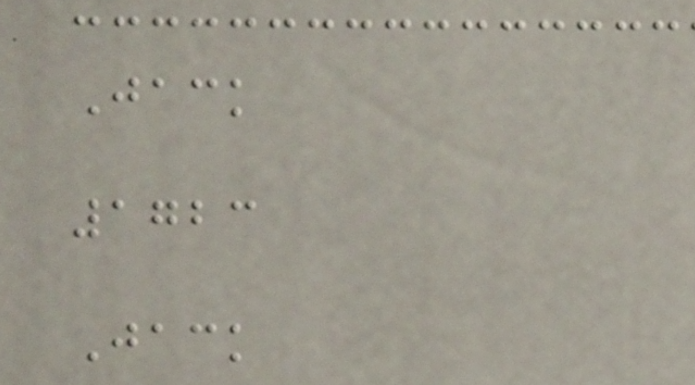Jack
1723
Jack
